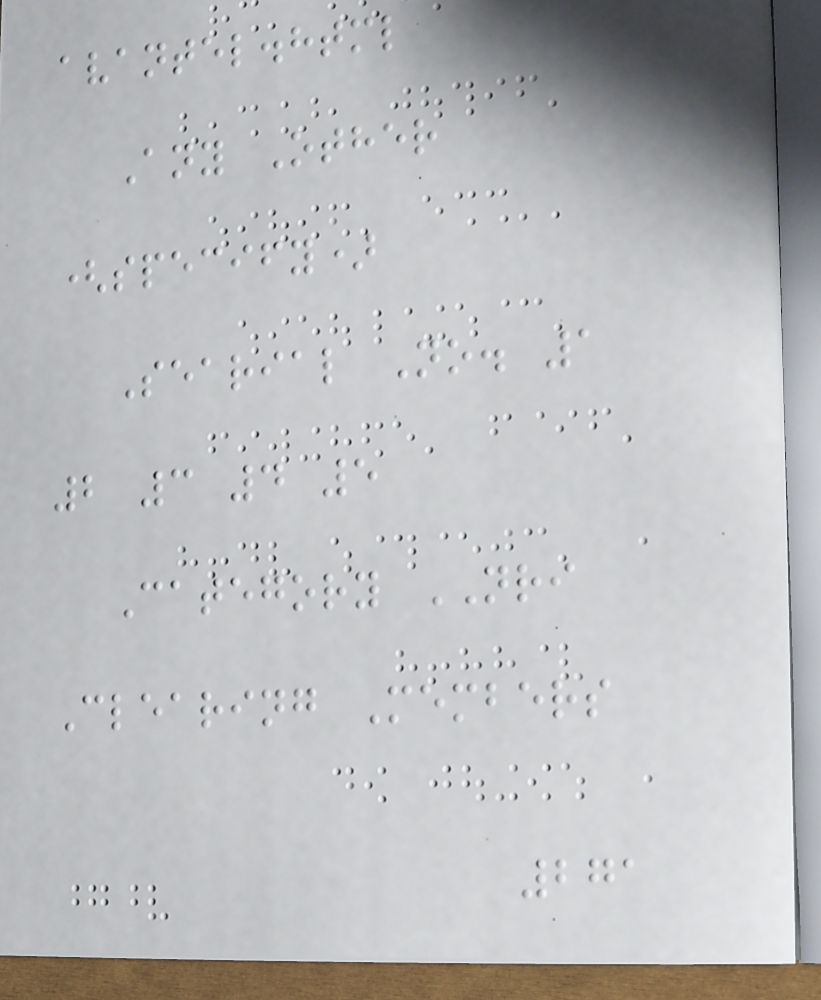avantel.html
Any Other
(specify)
Searial No. 1
2 3 4 5
Category NRI
Clearing Members
271
